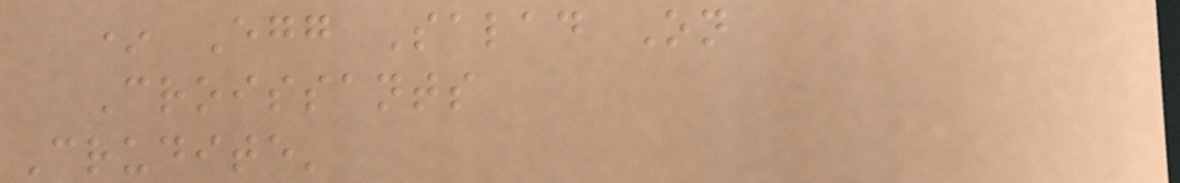* Egg Salad On
Croissants
Crudite'
